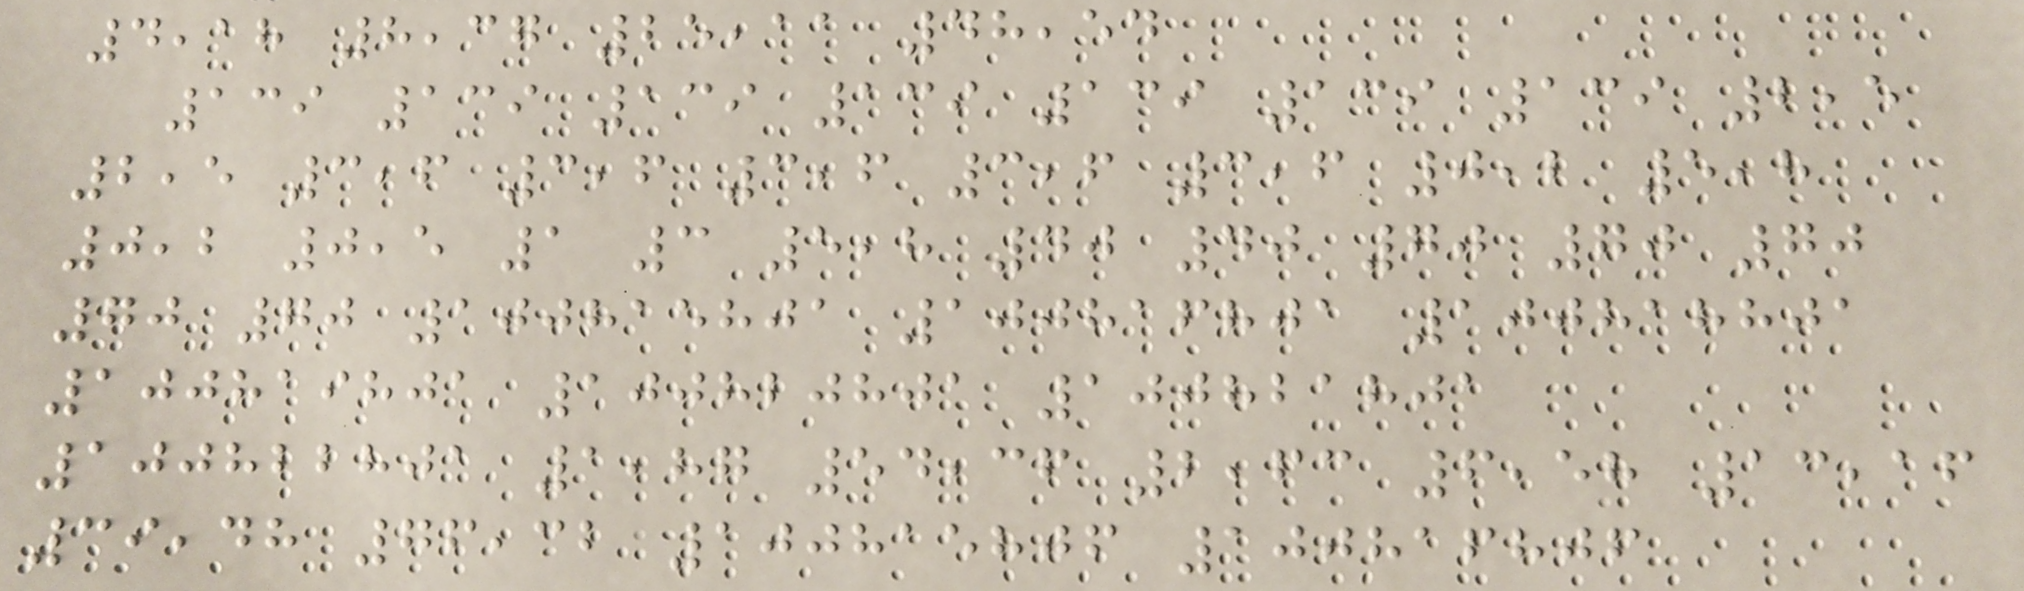4,18 8,37 25,11 48,54
139 139 139 139 139 139 139 2,5
2,5 3,6 3,6 3,6 3,6 3,6 0,2 5,8
0,2 0,5 1 3 5,8 40 40 70 70 70
70 70 100815801 100816801 100818801
100819801 100820801 100821801
100822801 1,87 54,36 2,63 6,58 13,16
39,48 76,32 100815806 100816806
